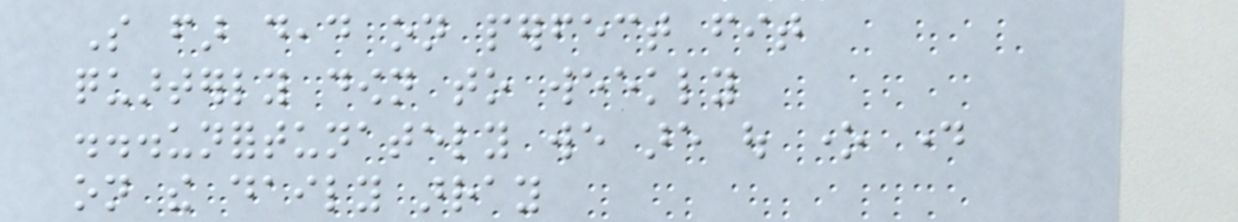So far dead on perfect fit
quarterly down to weekly
...unfortunately we are out one day
on the daily array
